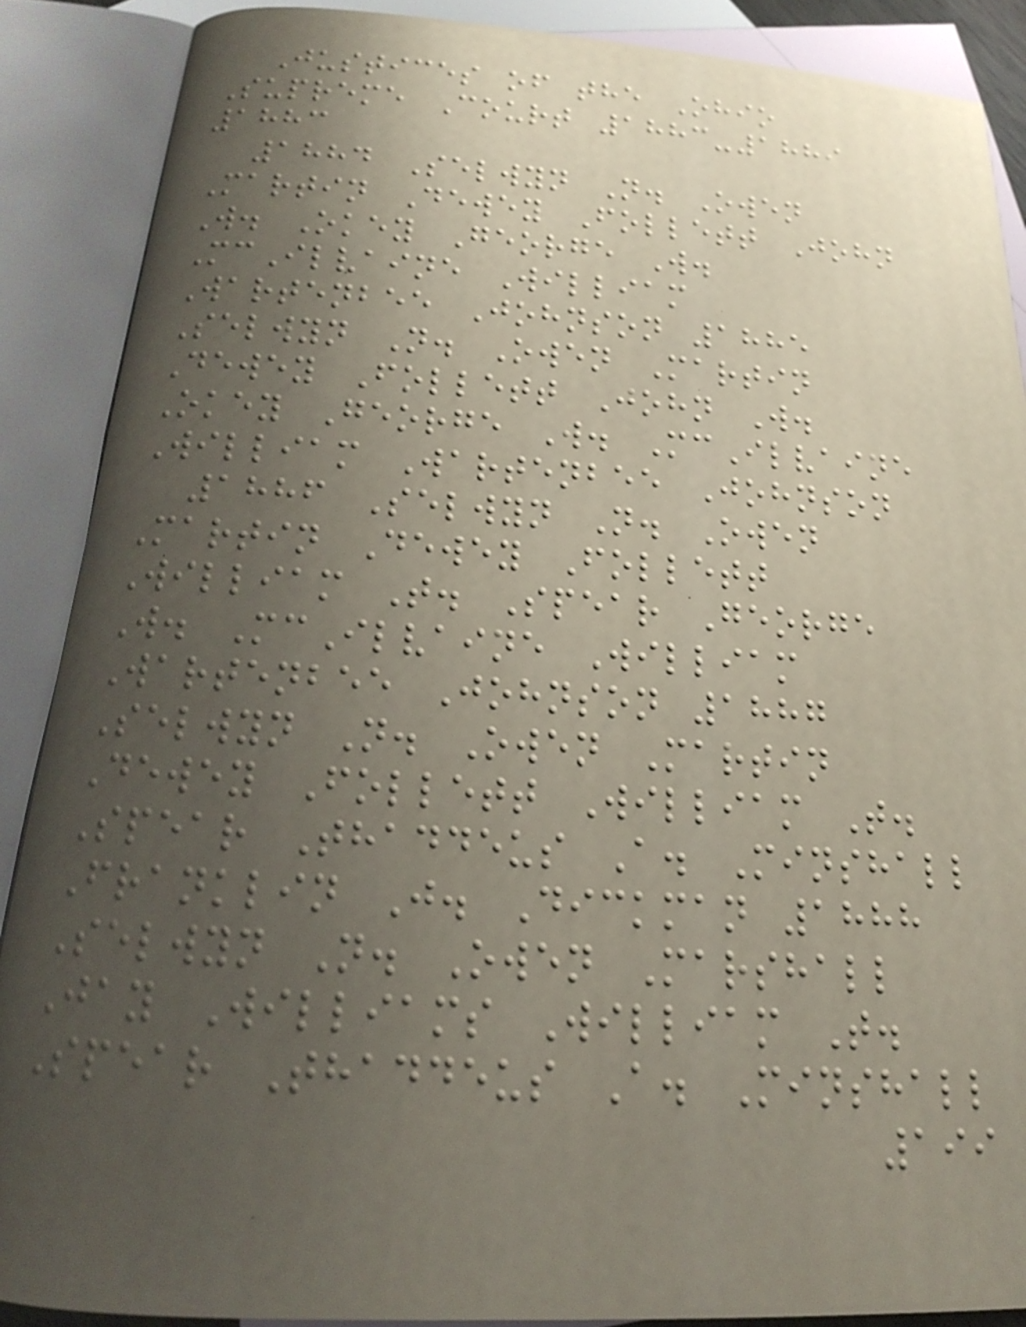Justices of the Ohio
Supreme Court 1883-1889
1883
1884 Selwyn N. Owen
Martin Dewey Follett John
W. Okey George W.
McIlvaine William
Wartenbee Johnson 1885
Selwyn N. Owen Martin
Dewey Follett John W.
Okey George W. McIlvaine
William Wartenbee Johnson
1886 Selwyn N. Owen
Martin Dewey Follett
William T. Spear George
W. McIlvaine William
Wartenbee Johnson 1887
Selwyn N. Owen Martin
Dewey Follett William T.
Spear Thaddeus A. Minshall
Franklin J. Dickman 1888
Selwyn N. Owen Marshall
Jay Williams William T.
Spear Thaddeus A. Minshall
199
